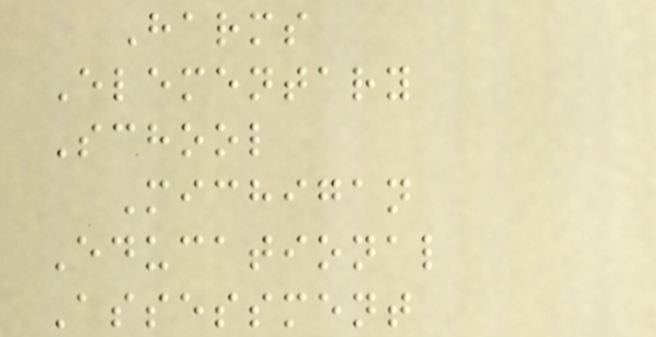Harms
Elementary
School
Michigan
Educational
Assessment
